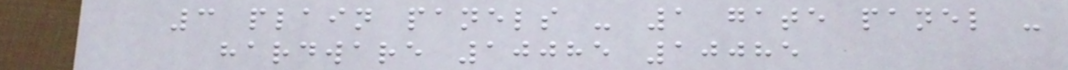3 plain panels - 1 gate panel -
hardware 10085 10085
